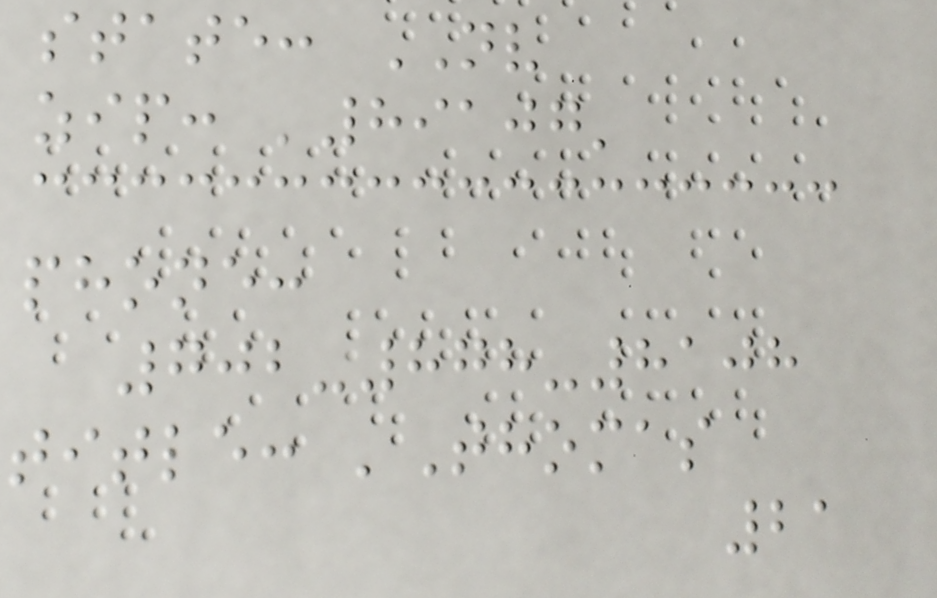state: NV
zip: '89107'
phone:
702-878-8108
title: 'Thomas
21
